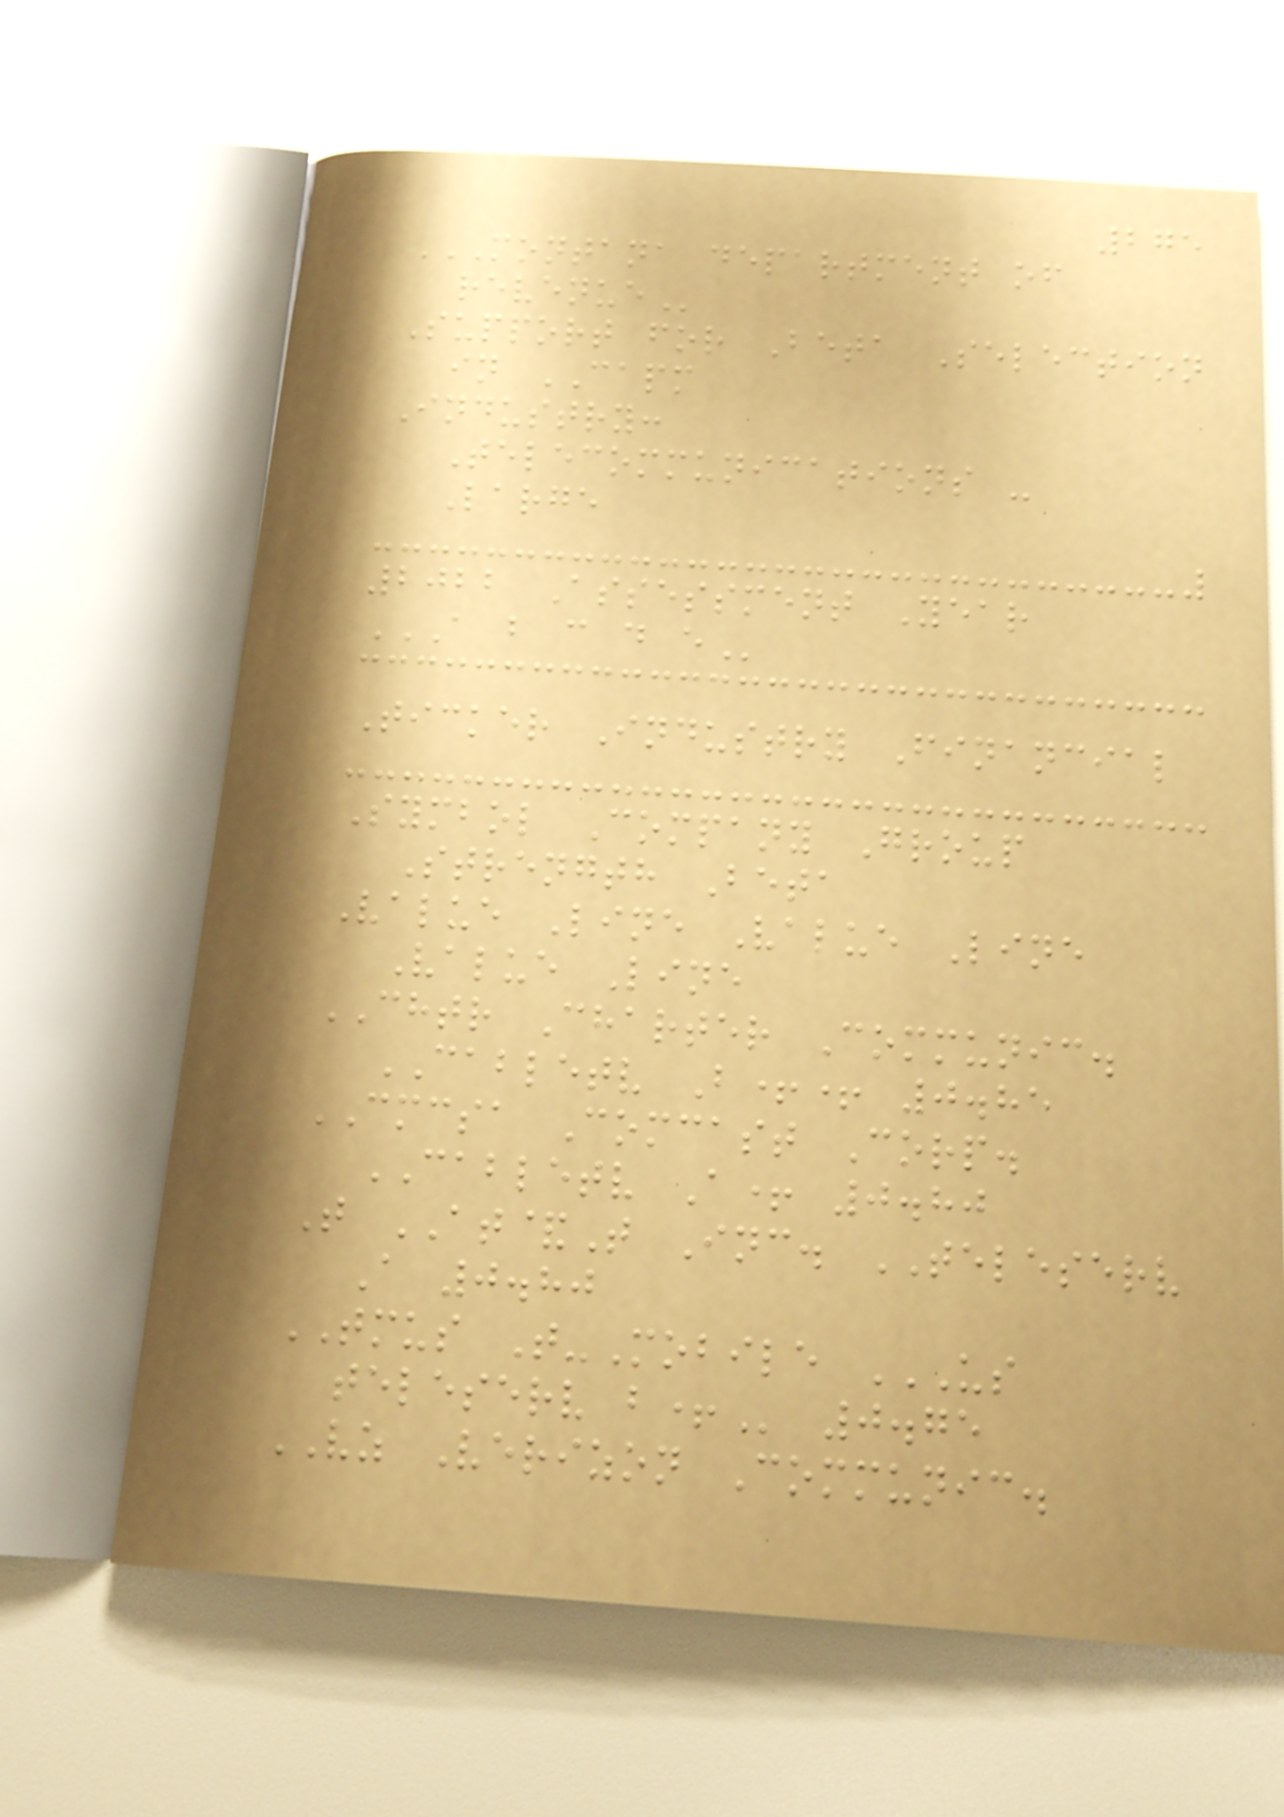275
MONTANA DEPARTMENT OF
REVENUE
Support for Beta Selection
in CAPM
Industry:
Telecommunications -
Large
2022 Assessment Year
A B C D E
Ticker Industry Financial
Symbol Company Group
Strength Beta
Value Line Value Line
Value Line
CHTR Charter Communic.
CABLETV B++ 0.85
CMCSA Comcast Corp.
CABLETV A+ 0.80
T AT&T Inc. TELESERV
A 0.80
TMUS T-Mobile US
TELESERV B+ 0.75
VZ Verizon Communic.
